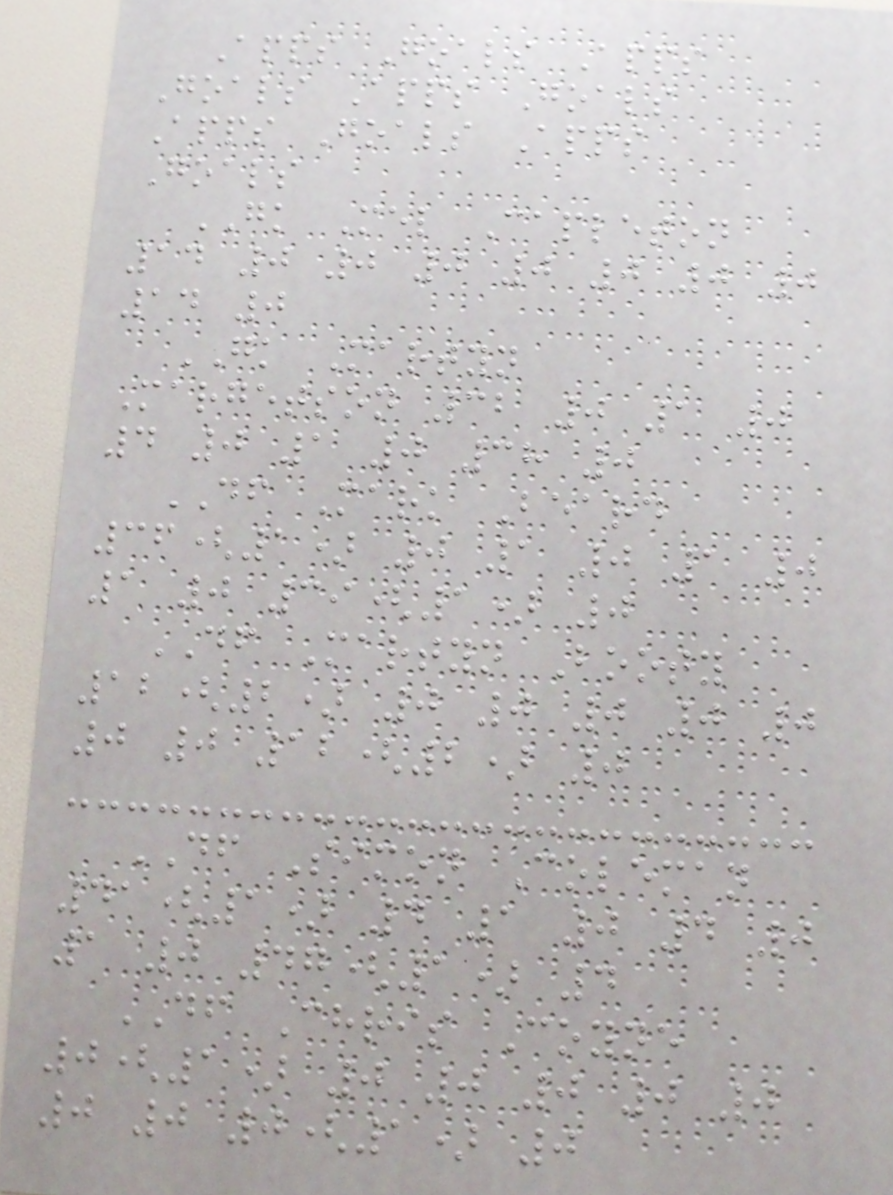Apps Goals Apps
Goals Apps Goals
Apps Goals Apps
Goals
GK Mel Capleton
14 0 0 0 0 0 0 0
14 0
GK Martyn
Margetson 32 0 1 0
4 0 1 0 38 0
DF Mark Beard
36(1) 0 1 0 1 0
1 0 39(1) 0
DF Martyn Booty
12(2) 0 0 0 0 0
0 0 12(2) 0
DF Simon Coleman
41(1) 4 1 0 4 0
1 0 47(1) 4
DF Chris Coyne
0(1) 0 0 0 0 0
0 0 0(1) 0
